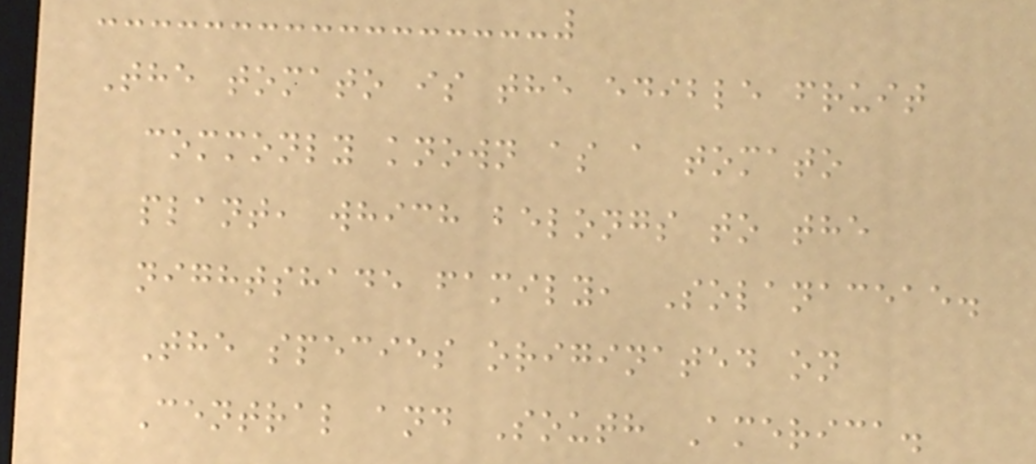The tomato is the edible fruit
commonly known as a tomato
plant, which belongs to the
nightshade family, Solanaceae.
The species originated on
Central and South America.
